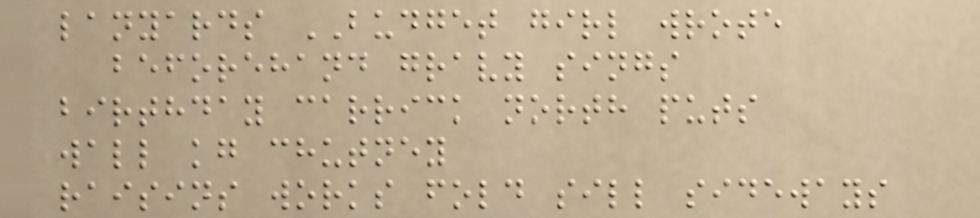lanyards BUDGET girl wrote
beforehand gravy sings
birthday carrick north puts
wall kg chutney
raisins works fold sill sideways
